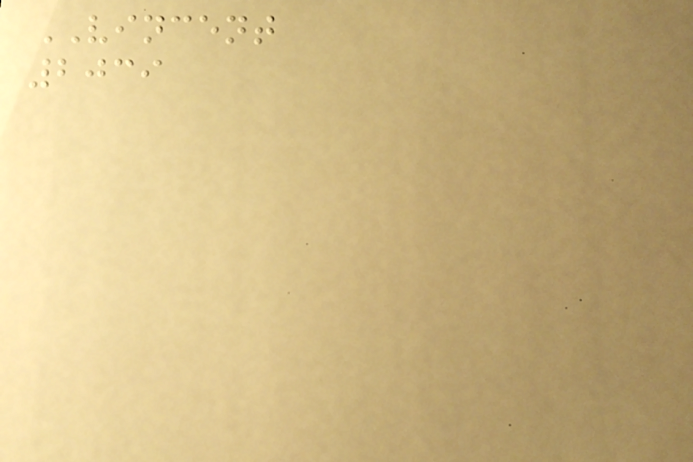VINCENT
2039
